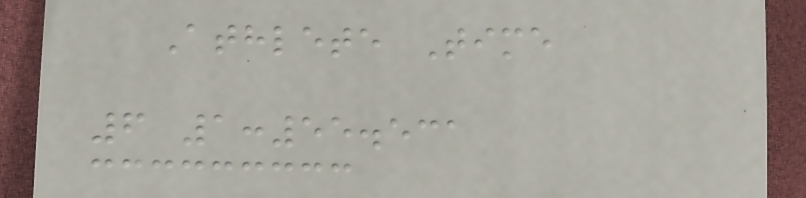Athlete Time
6 1:55.531
